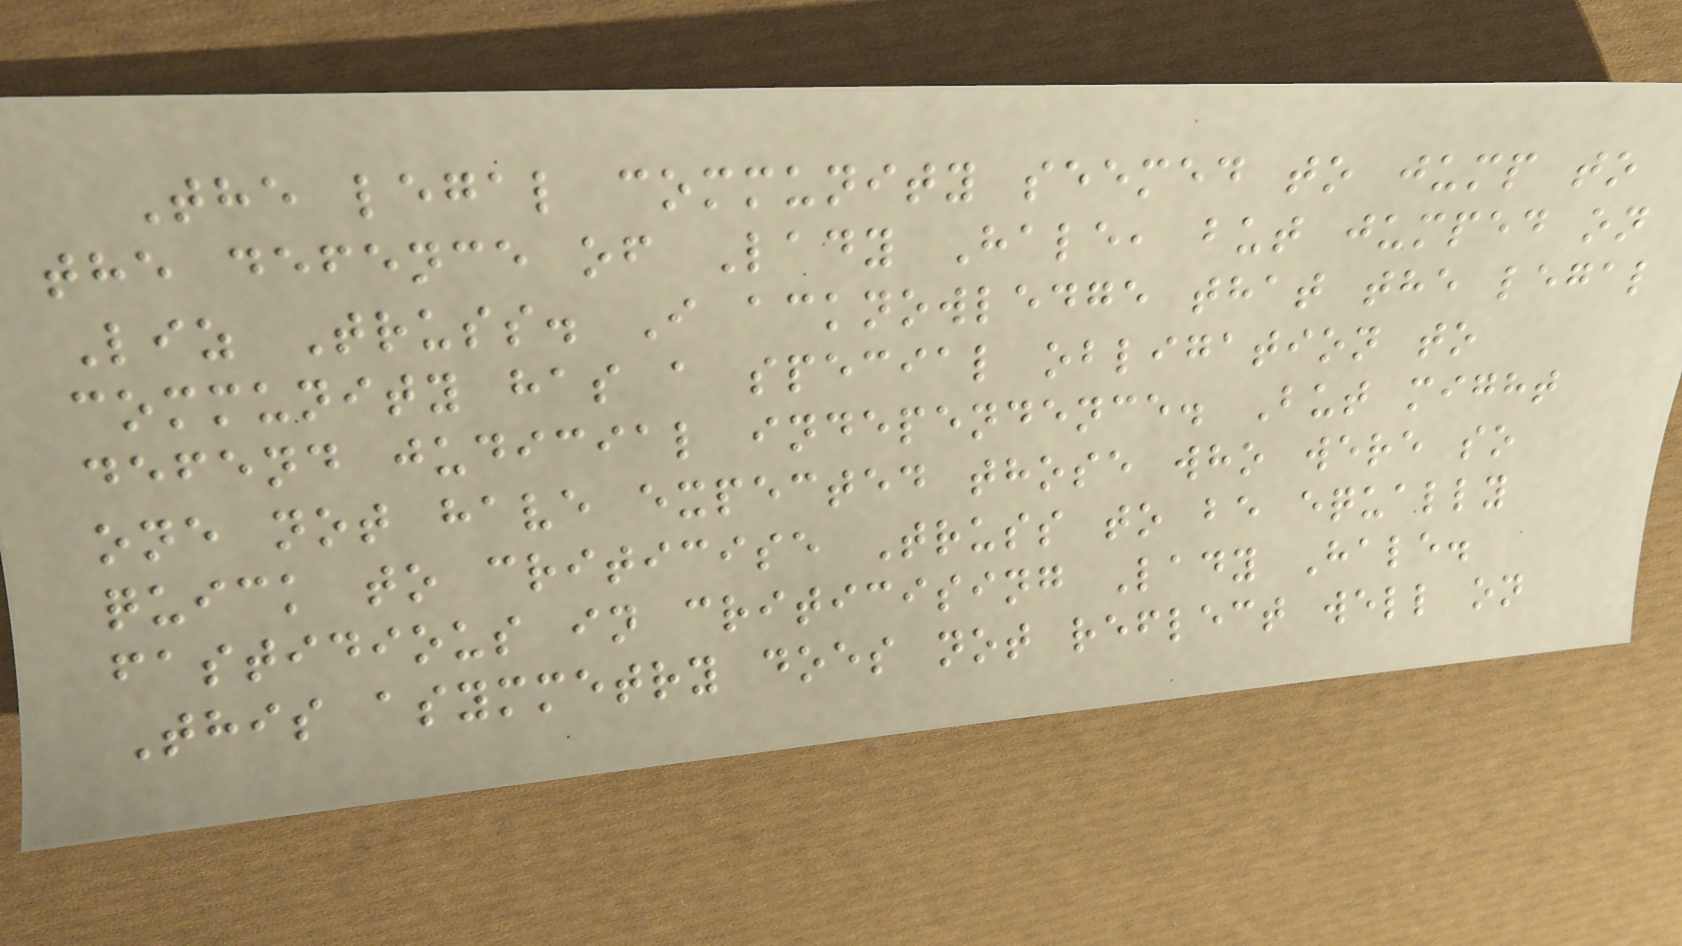The legal community seemed to jump to
the defence of Lady Hale, but jumped on
Liz Truss. I acknowledge that the legal
community has a special obligation to
defend judicial independence. But might
one not have expected those who were so
quick to criticise Truss to be equally
fastidious in criticising Lady Hale.
This asymmetry does not reflect well on
